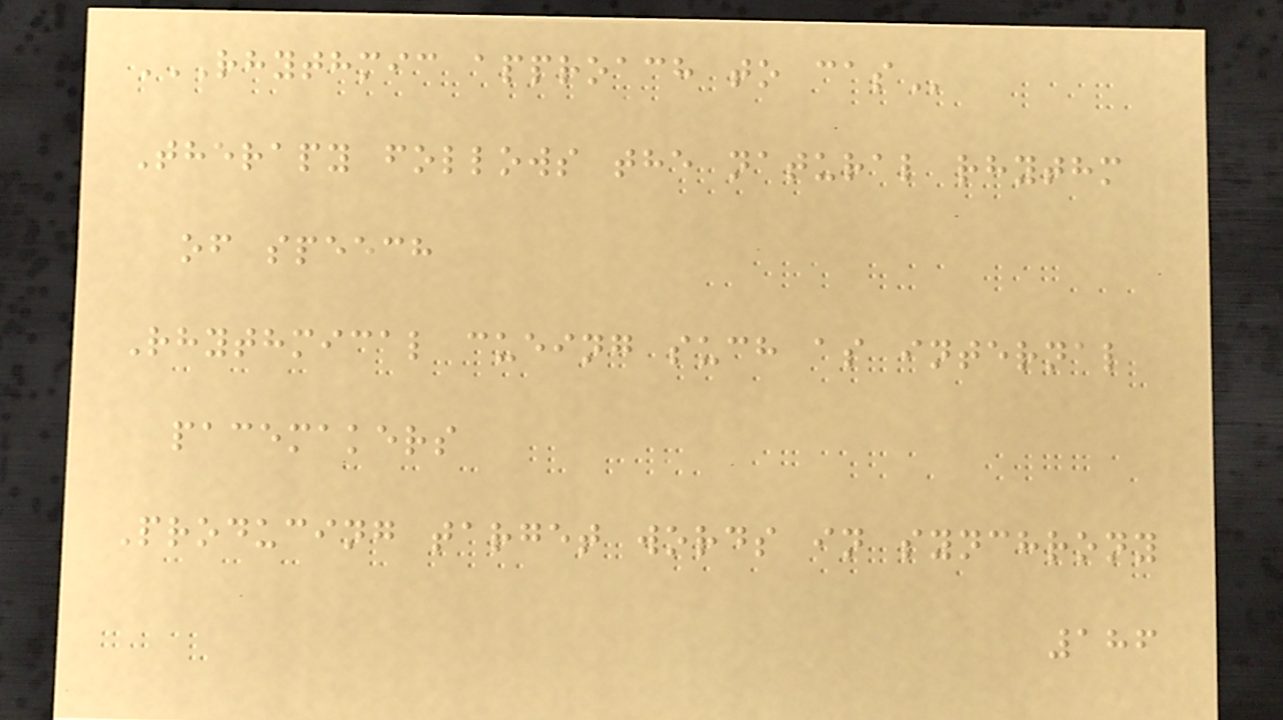RHYTHMIC APPROACH TO CAS
Therapy follows the natural rhythm
of speech
Rhythmical cueing such as internal
pacemakers
Producing target words in synchrony
186
